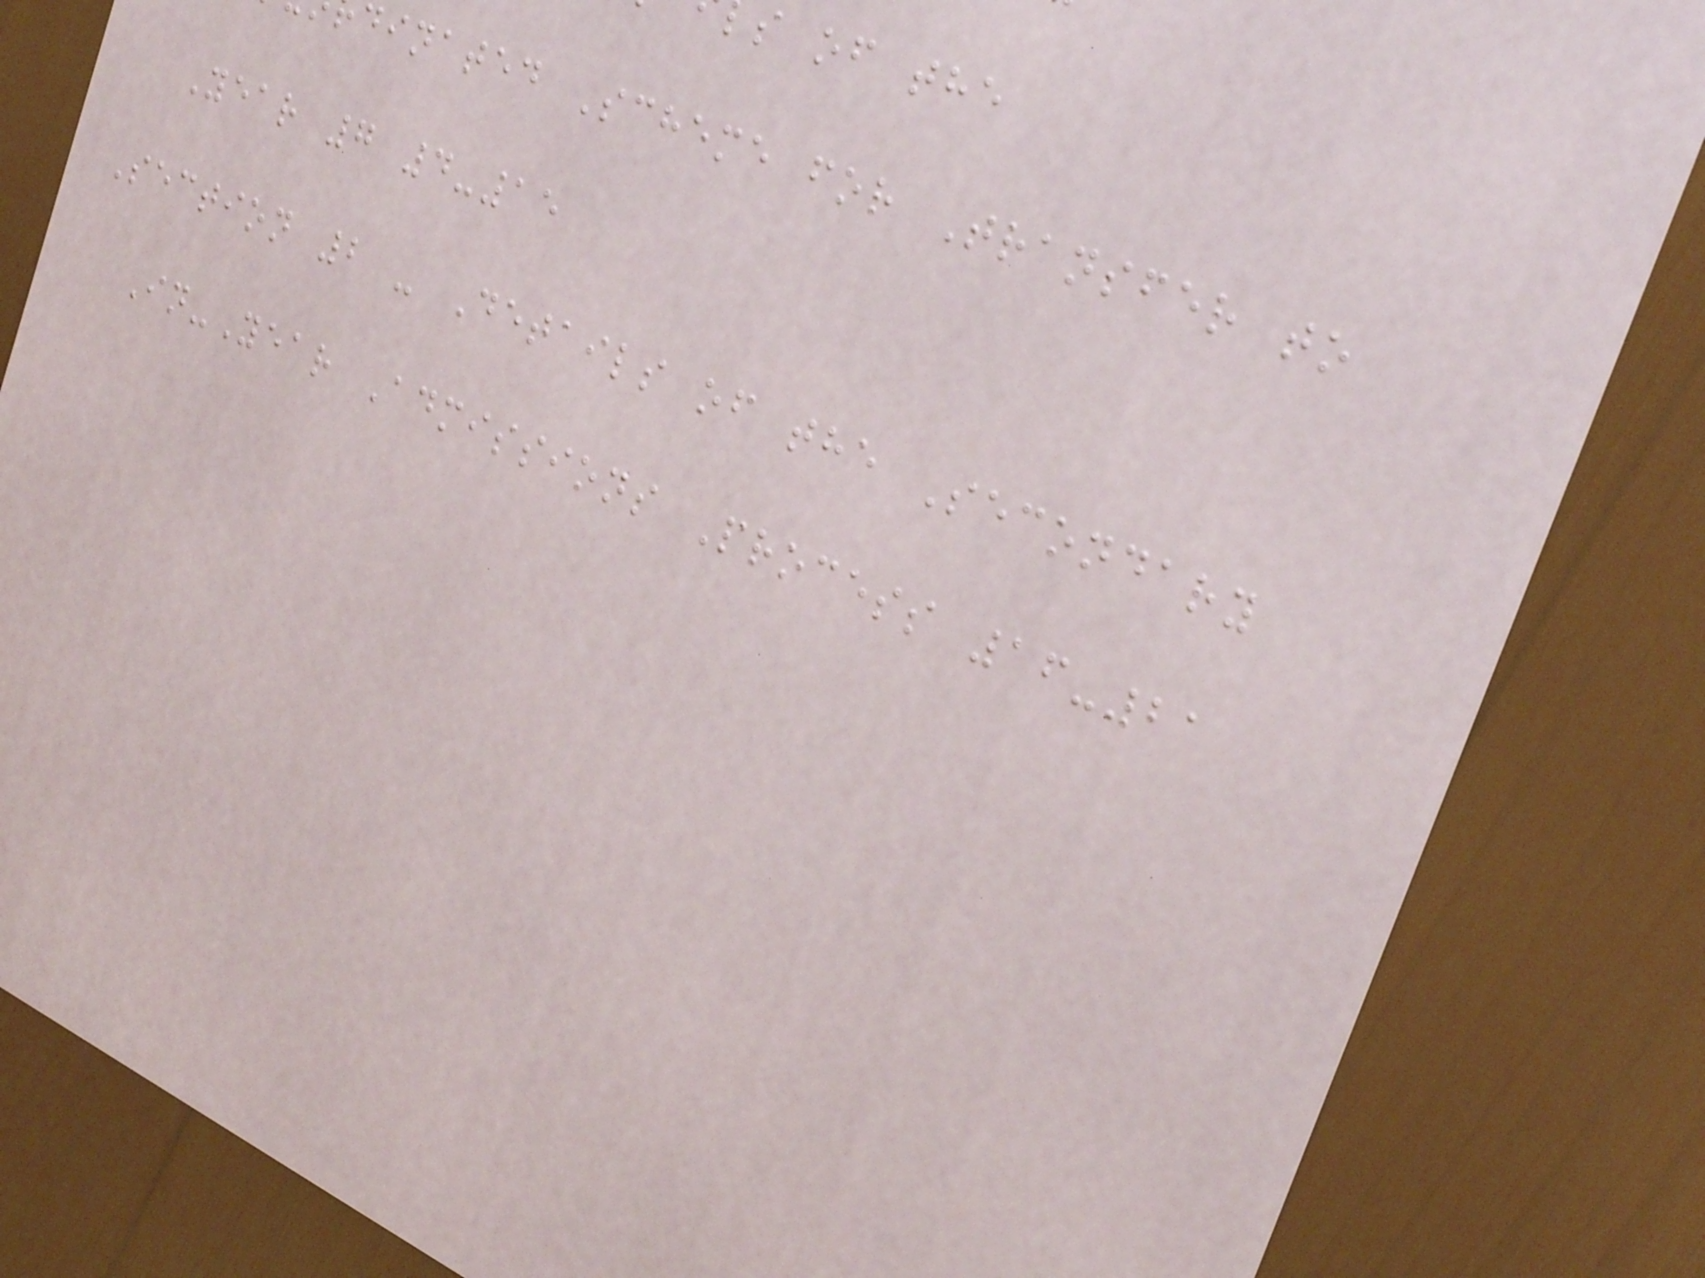s of the
dinated Scheme for Transfer to
Year 7 4-15
Section 2 - Details of the Secondary
In-Year Admissions Process 16-21
